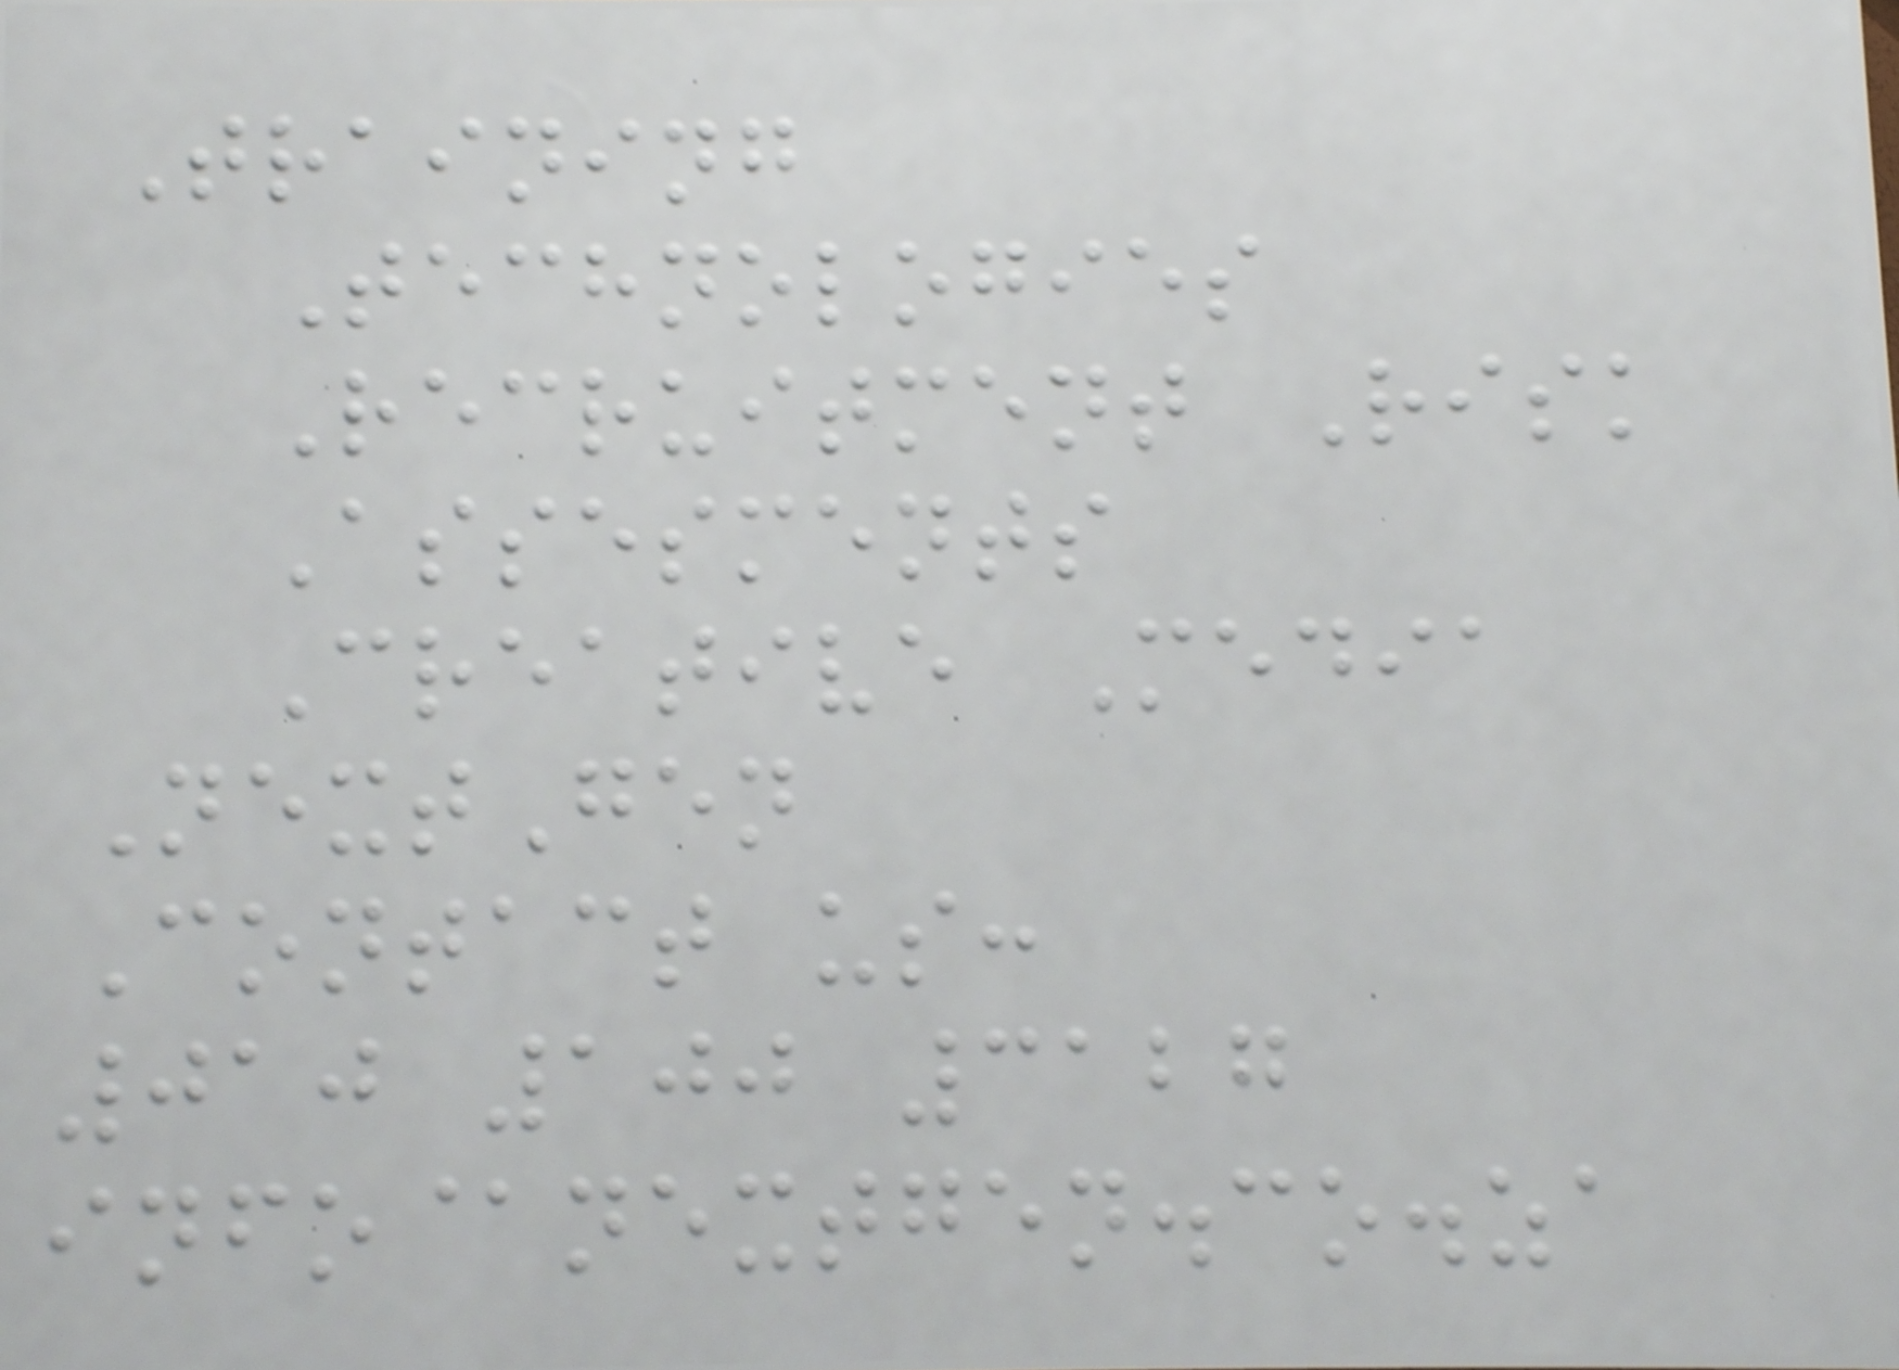Training
Technologies
Recruitment Risk
Assesments
Creative Media
NextGen
Contact us:
010 100 3127
info@nextgen.co.za
